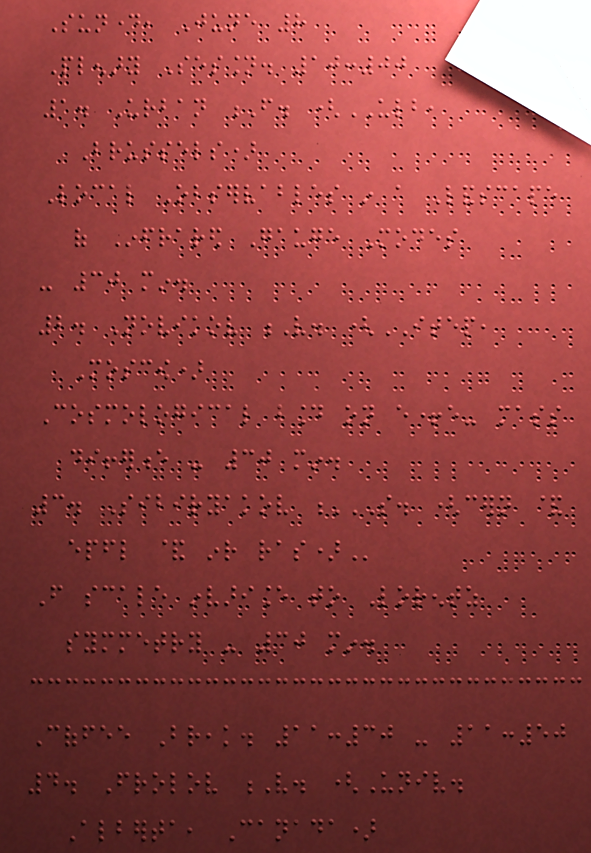Sunday, June 8
Plenary Session. 10:00
1. Urban F. (ULB,
Brussels)
Local Observables in a Landscape
of Infrared Gauge Modes
- 30 min.
2. Novikov V. (ITEP,
Moscow)
Cosmological bound on e+e- mass
difference - 30 min.
3. Sibiryakov S. (CERN &
EPFL & INR RAS)
From scale invariance to Lorentz
symmetry - 30 min.
Coffee Break. 11:30 - 11:50
4. Frolov V. (Univ.
Alberta, Canada)
